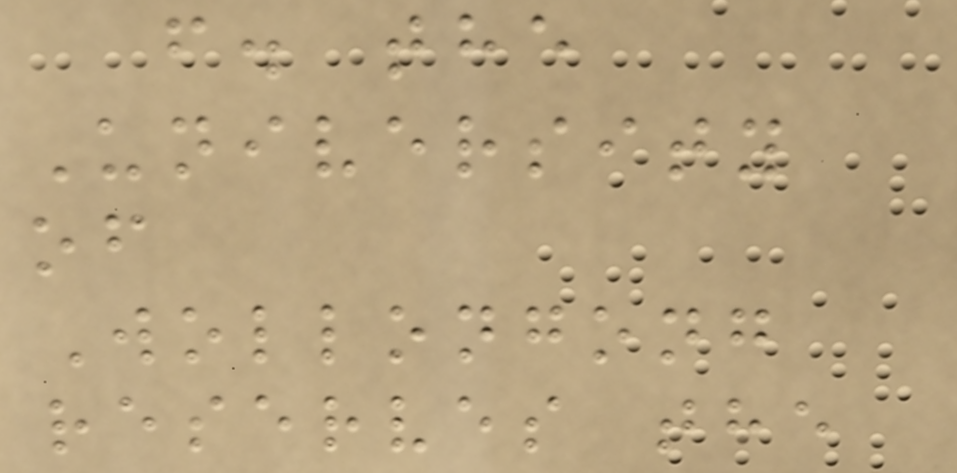f. the
University
of
Wollongong
reserves the
